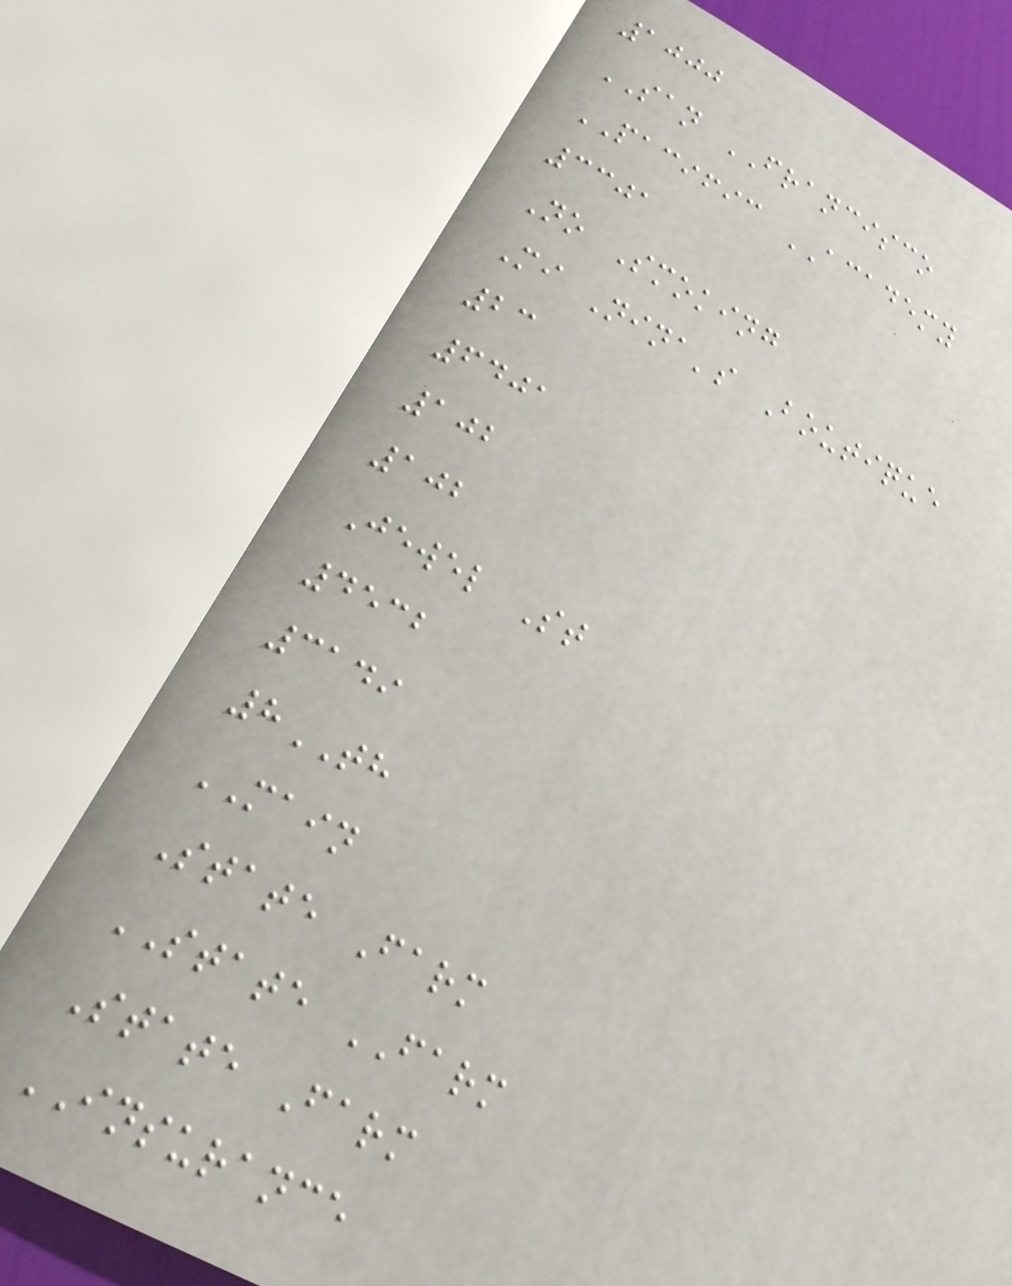1000
SAN FRANCISCO
PACIFIC ACADEMY
3301
No Smoking
Mi Nina's Boutique
23
6401
102
102
Jewel St
4532
3149
8TH
MAIN
State Farm
STATE FARM
State Farm
INSURANCE
